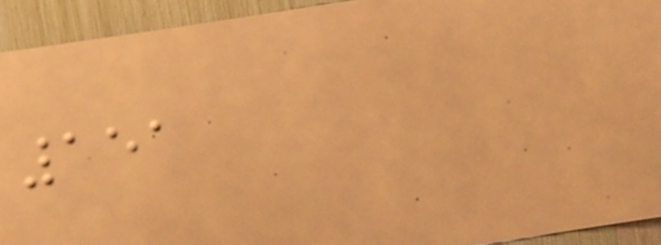151
